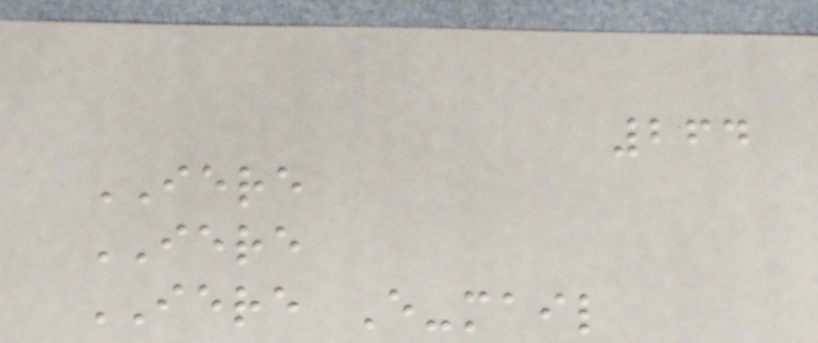264
IERE
IERE
IERE E-mail
